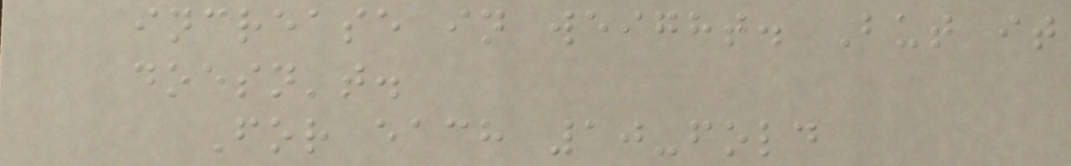increase in weight. But it
doesn't.
For each 10-fold
